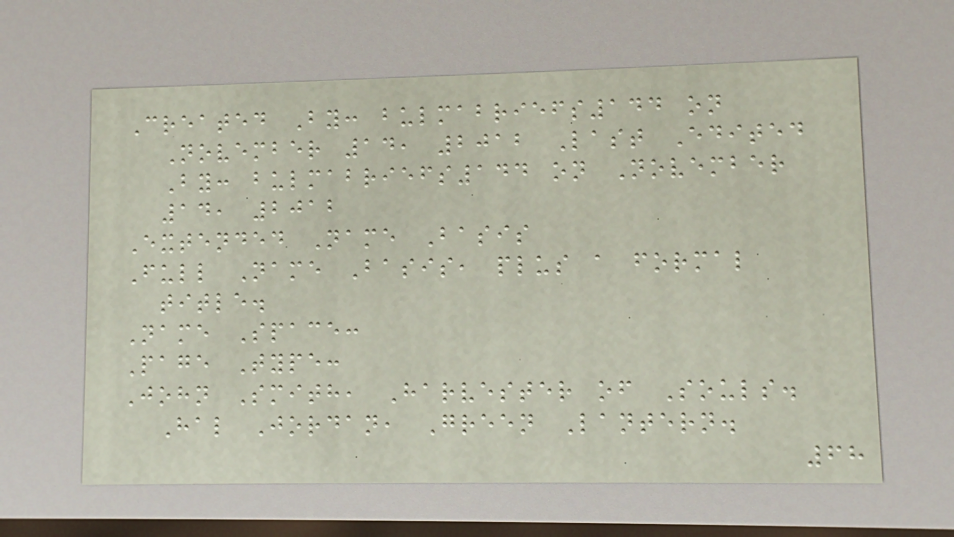Created By: bulmabriefs144 on
November 14, 2012 Last Edited
By: bulmabriefs144 on November
14, 2012
Extended Name Basis
Full Name Basis, plus a formal
title.
Name Space:
Page Type:
John Smith, Harvester of Souls.
Hal Jordan, Green Lantern.
68
